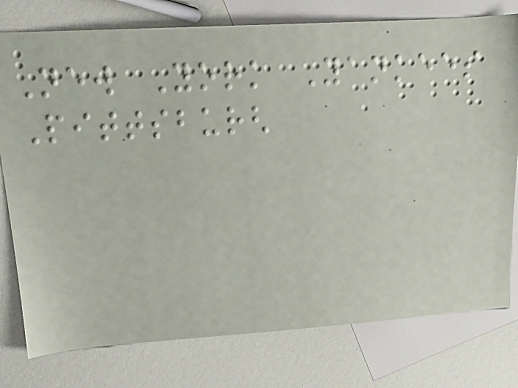New York Yankees
Pittsburgh
